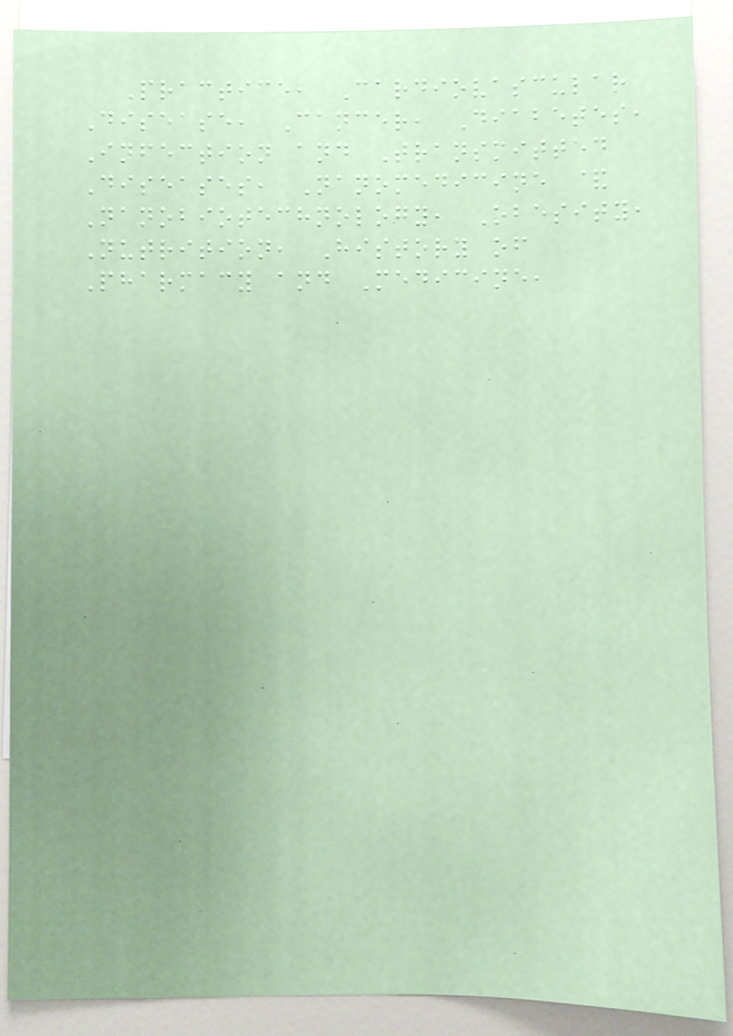Practice, Cardiovascular
Disease, Cancer, Diabetes,
Infection and Transmitted
Diseases, Nanomedicine &
Nanobiotechnology, Obesity,
Nutrition, History of
Pharmacy and Medicine,
